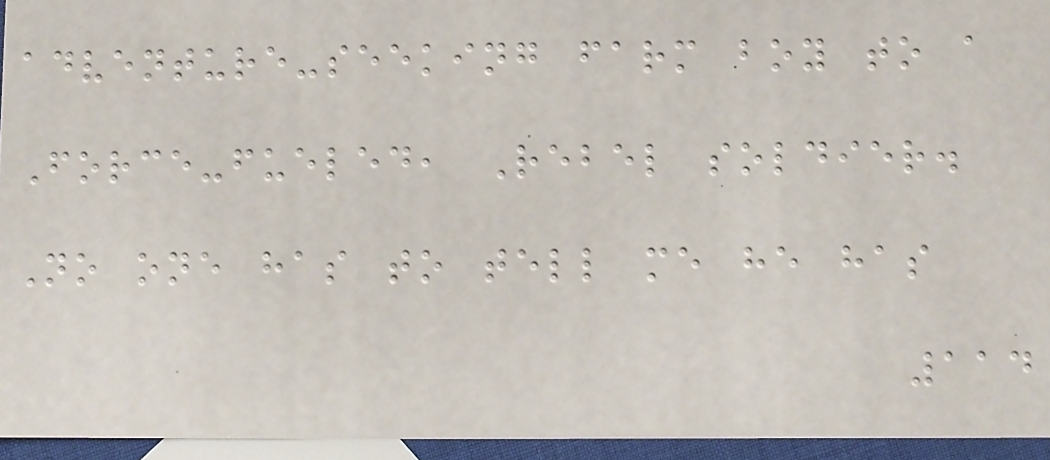adventure-seeking farm boy to a
Force-fueled, Rebel soldier.
No one has to tell me he has
114
